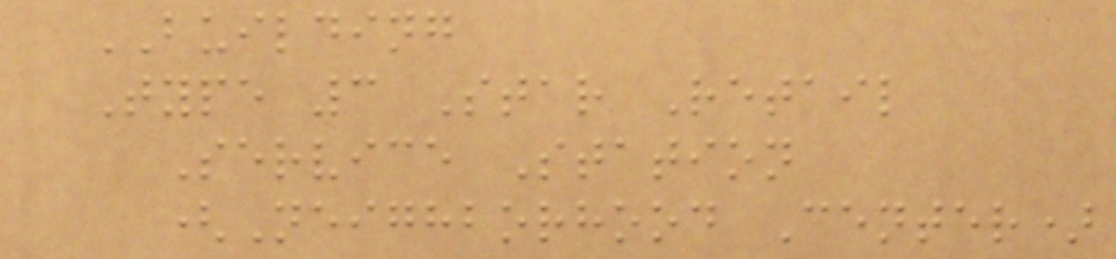BUILDING
Type 3 Star Retail
Service Station
(Neighborhood Center)
